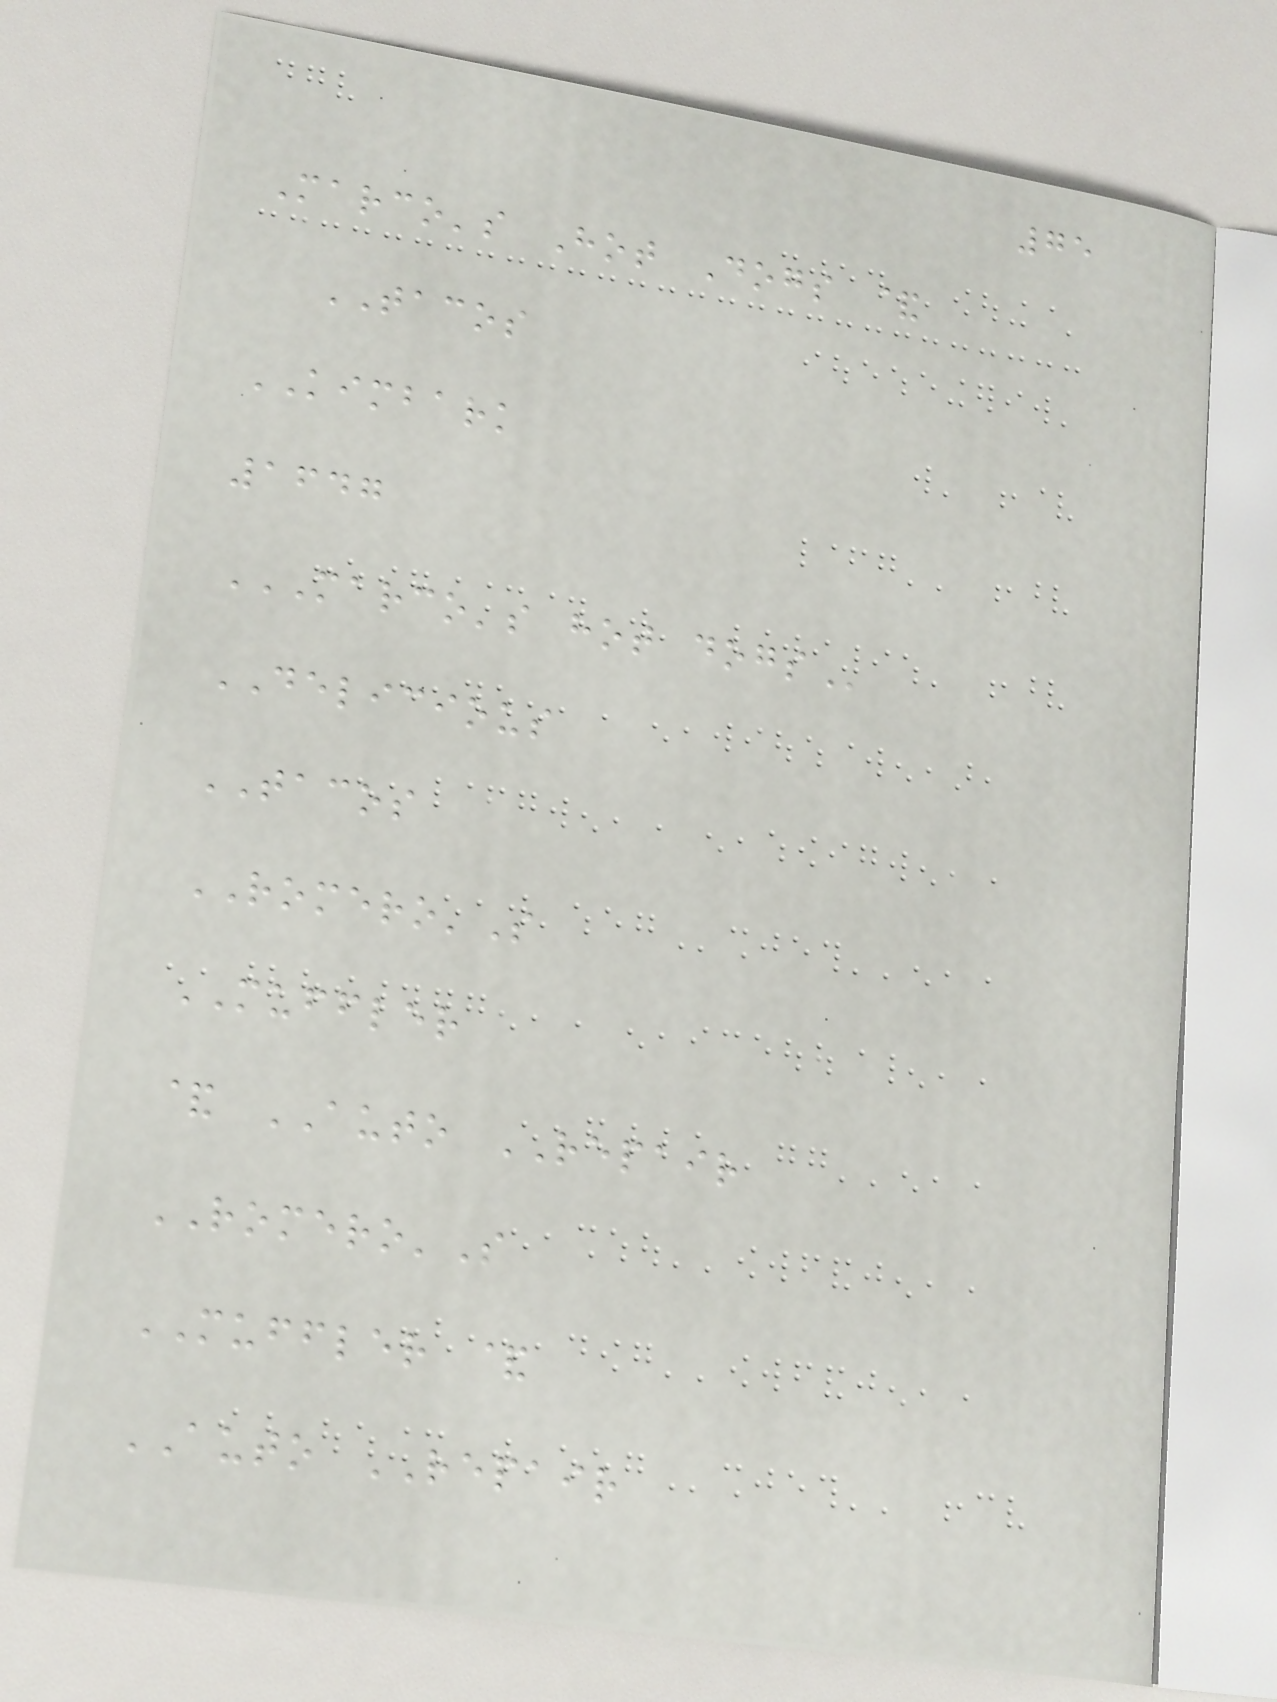75
Marco's Hot Dogs &
TACOS
KIMBARK
1647
MARCO'S HOT DOGS
DELICIOUS
TACOS
ROMERO'S
MUFFLER
& AUTO REPAIR
ROMERO'S
MUFFLER &
AUTO REPAIR
